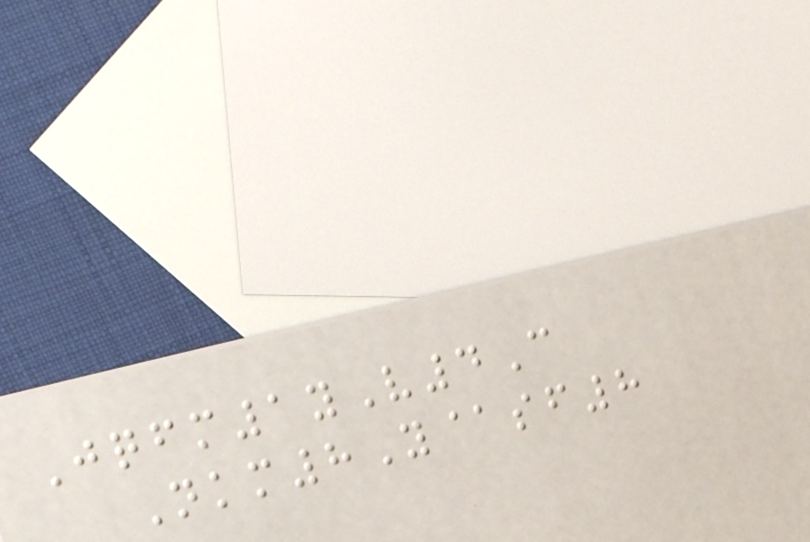Jqfm1yV4C
Nkm8Y@sf8
